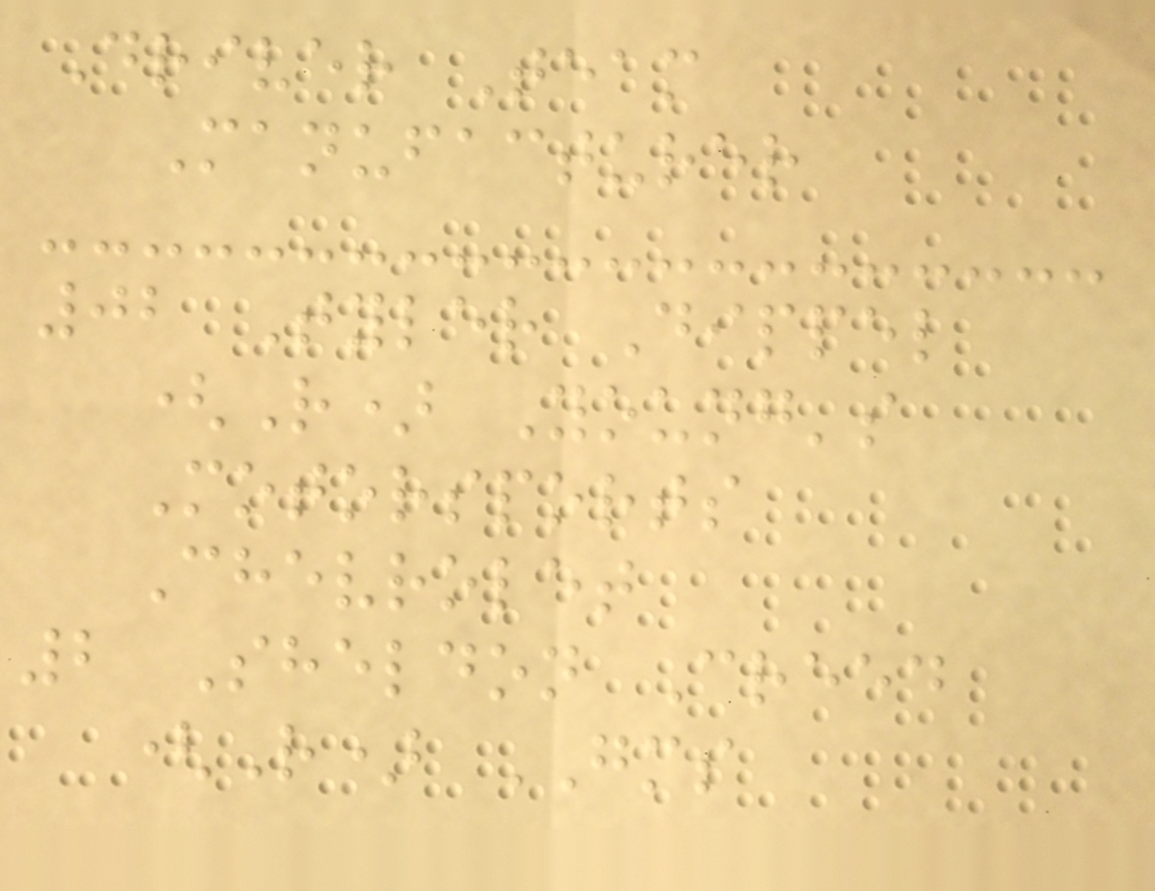Driver Team
Manufacturer
02 Tyler Dippel
(R) Young's
Motorsports
Chevrolet
2 Sheldon Creed
(R) GMS
